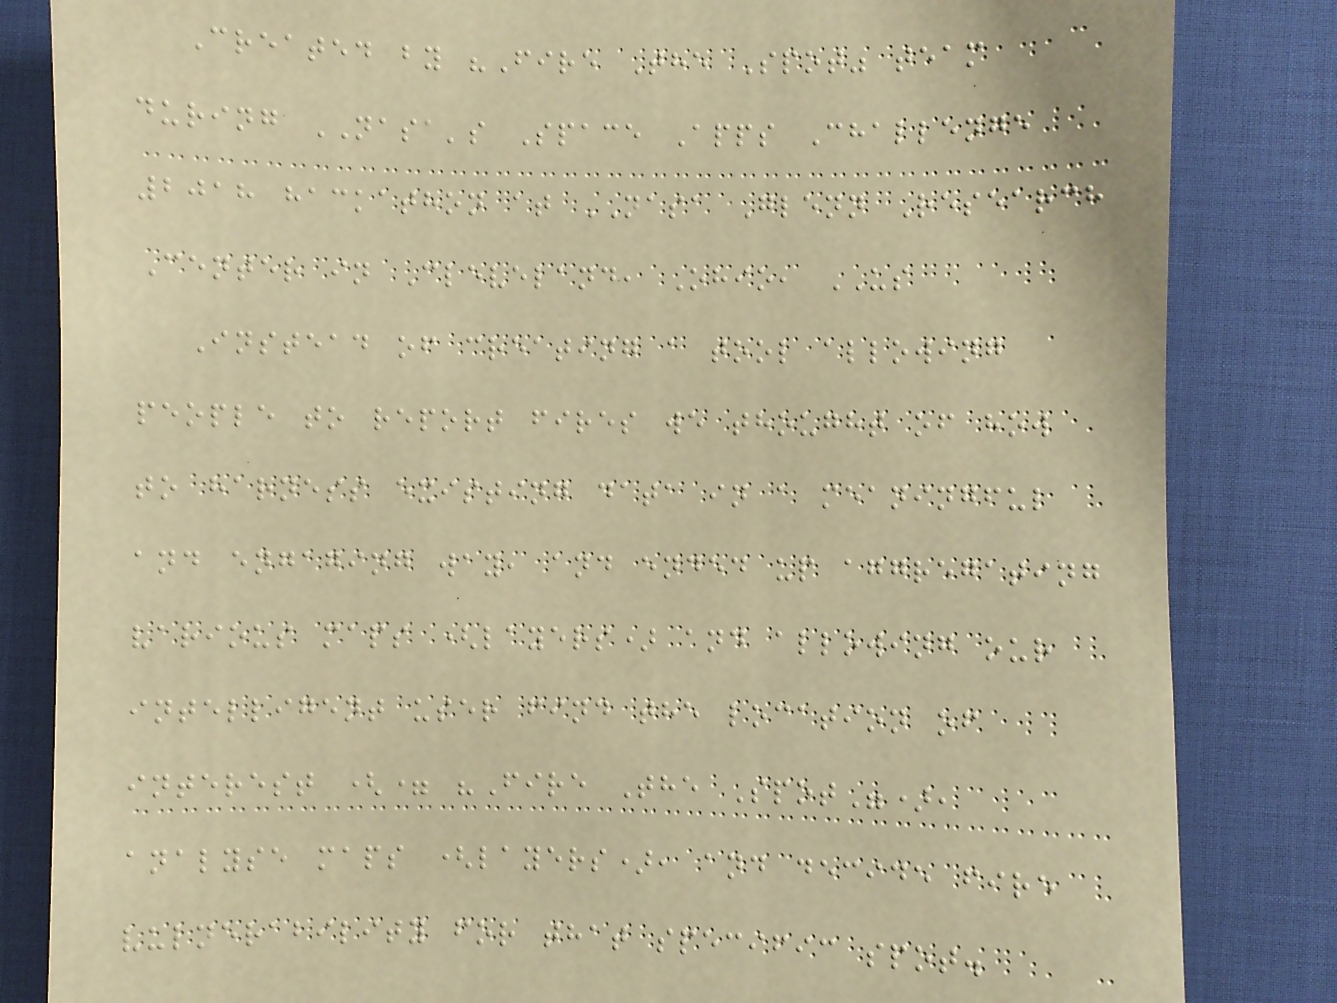Created by "Fire The Spot" team
during NASA's Space Apps Challenge
2018 hackathon at NASA Glenn Research
Center in Cleveland, Ohio, US
Instead of creating a tool allowing
people to report fires we thought of how
to harness existing data in a meaningful
and engaging way, and ended up aggregating
various maps (layers) and allowing our
intelligent user find the location of
interest (= "Fire The Spot"),
analyse maps (layers), and decide fire
vulnerability for that specific spot.
